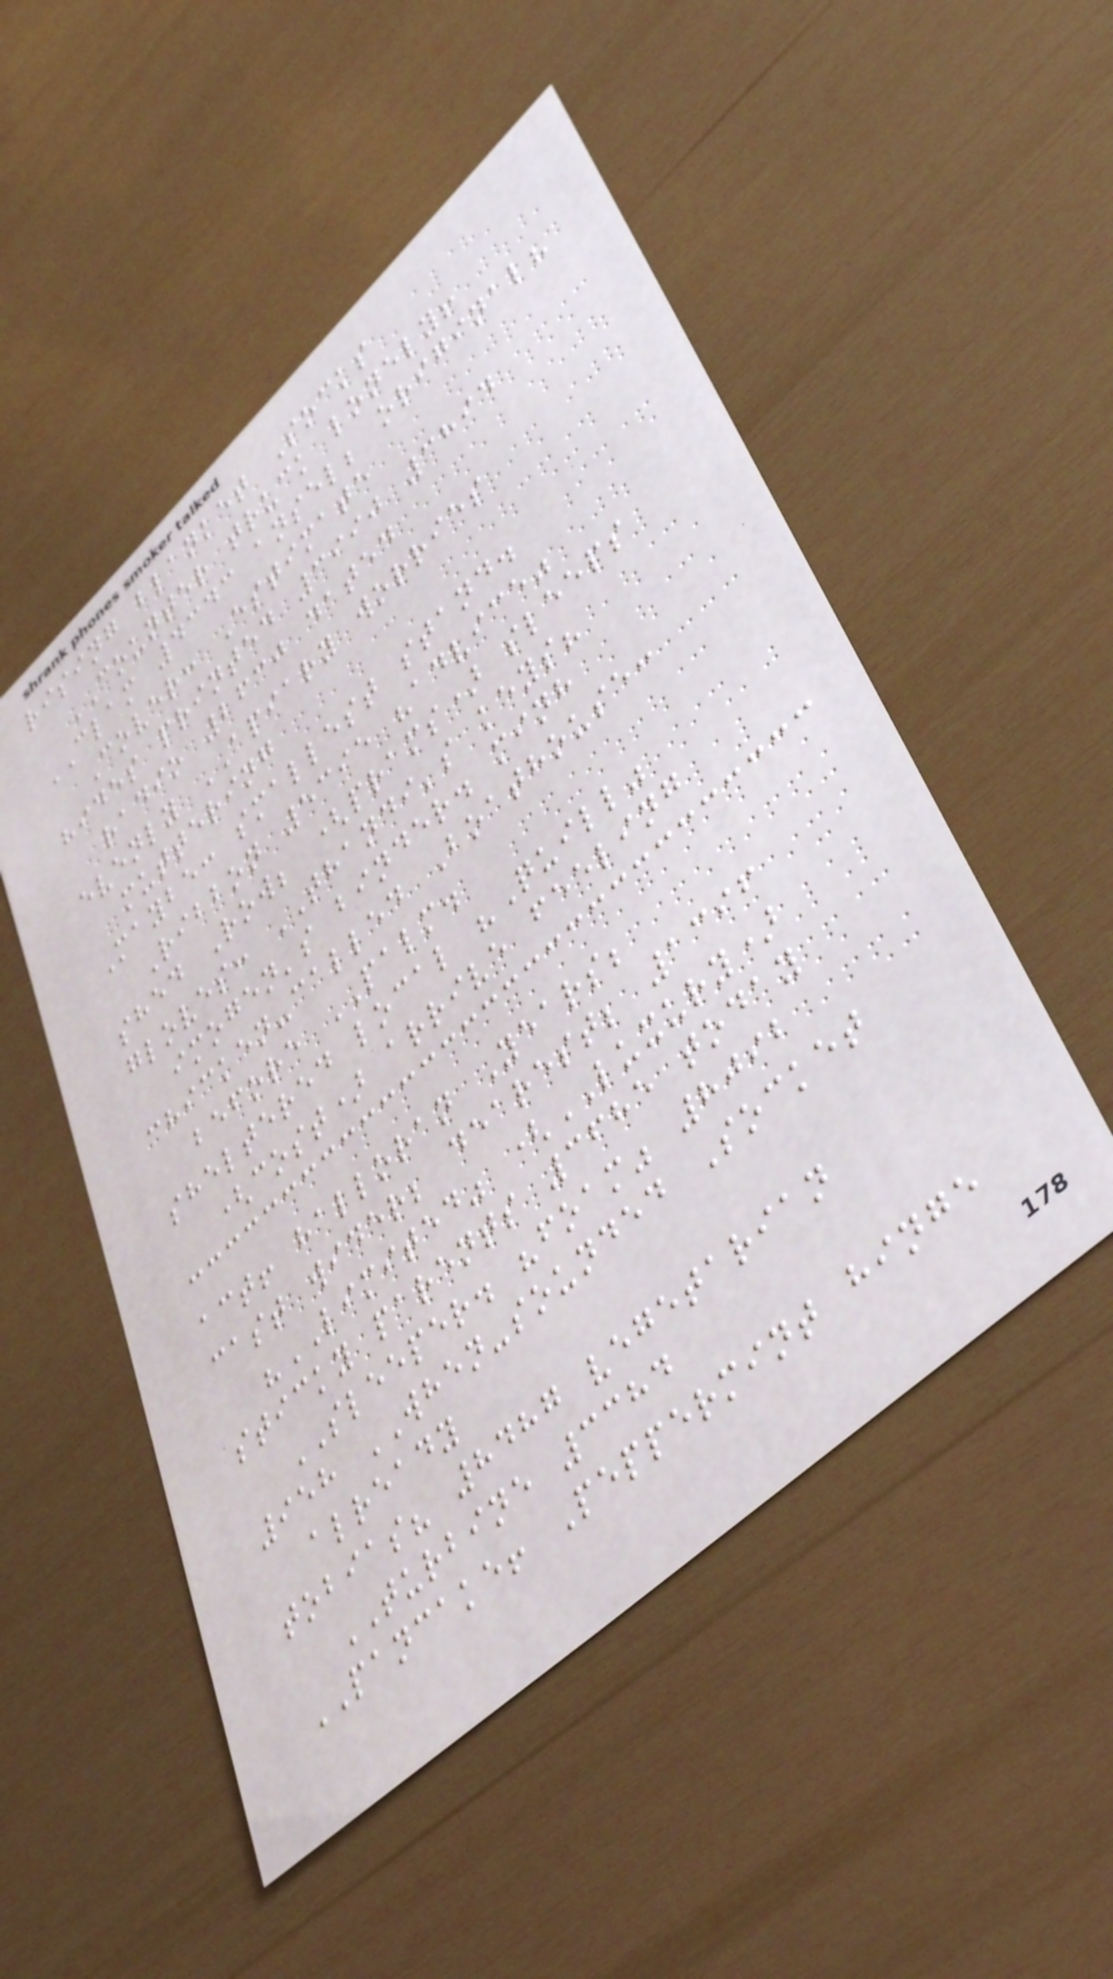rising blanket Socks
COUNTER truck lonely!
CLAM 4343 ansel; original?
Cover: Estimate
hides printed 3990 3894
radio 2630 dated
evenly APIARY worries
muttering
Maybe: smallest stand.
Ribbon 5395 "advice"
shed Row; (prams) sleeps
gloves: THANDI's keys?
imogen's binder. minh
chicken-called Boathouse:
before PALM.
sheltered local "Quill"
(cost) arrive feeling
act! halloran Years;
cast wider; dearest; 1396
"LIMITED" (LUXURY)
sticky parents 3685 today
SLEEPER. "foam" 8092
958 WHEN-sounded Socket
already
tobias? 8487 vegetarian
TURBINE 3384
PANCAKE! Peppermint hinge
